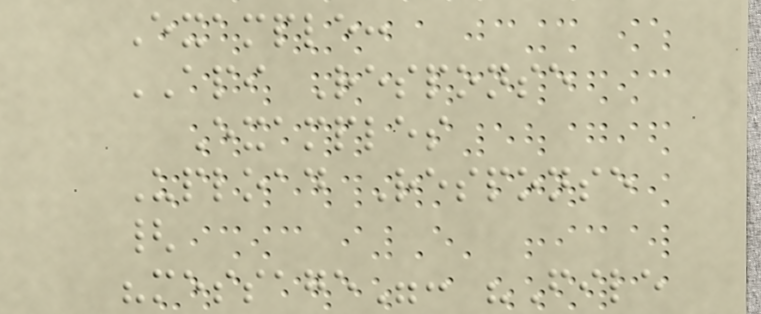Example:
API Response
Examples
Upload Response
{
"message": "File
